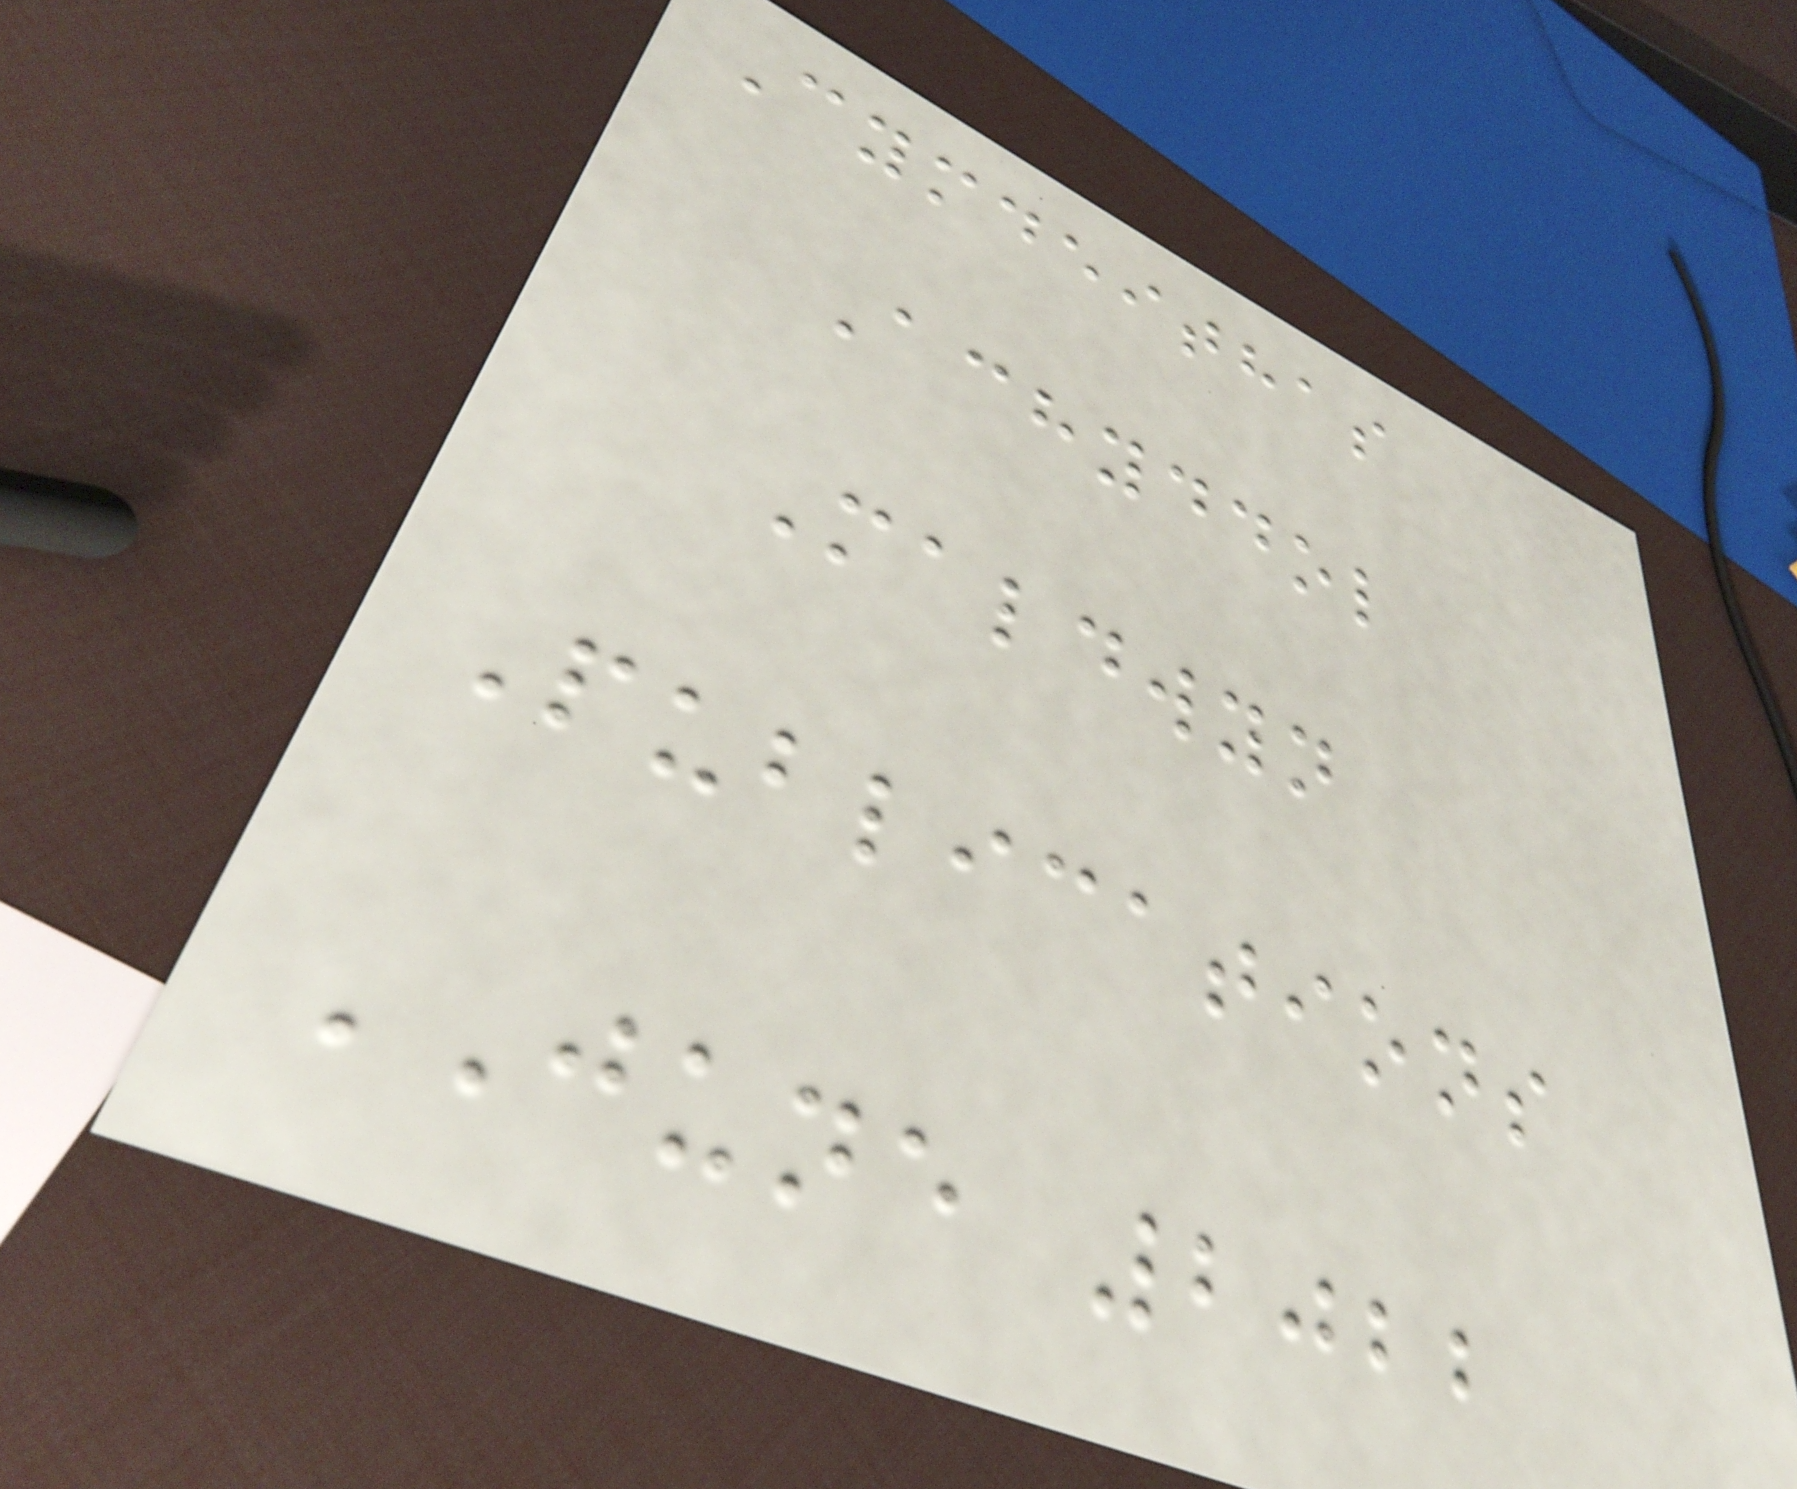Cymdeithas
Achyddol
Maldwyn
Publications
JUNE 2022
